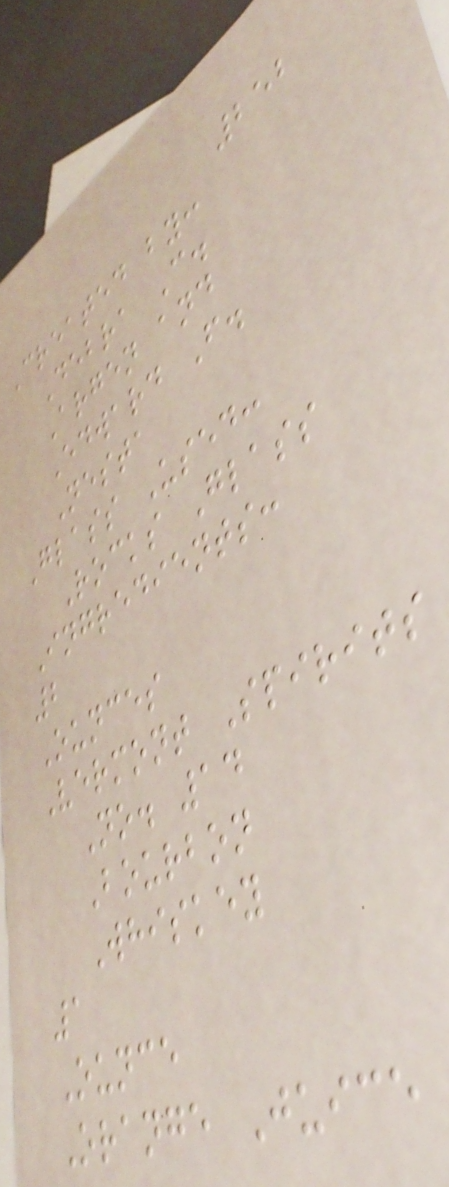252
Created by:
Debra C.
Argen and
Edward F.
Nesta
Glass Used:
Rocks Glass
Ingredients:
2
Ounces
Vermont Spirits
No. 14
Bourbon
Whiskey
1
Ounce
Orange Juice
